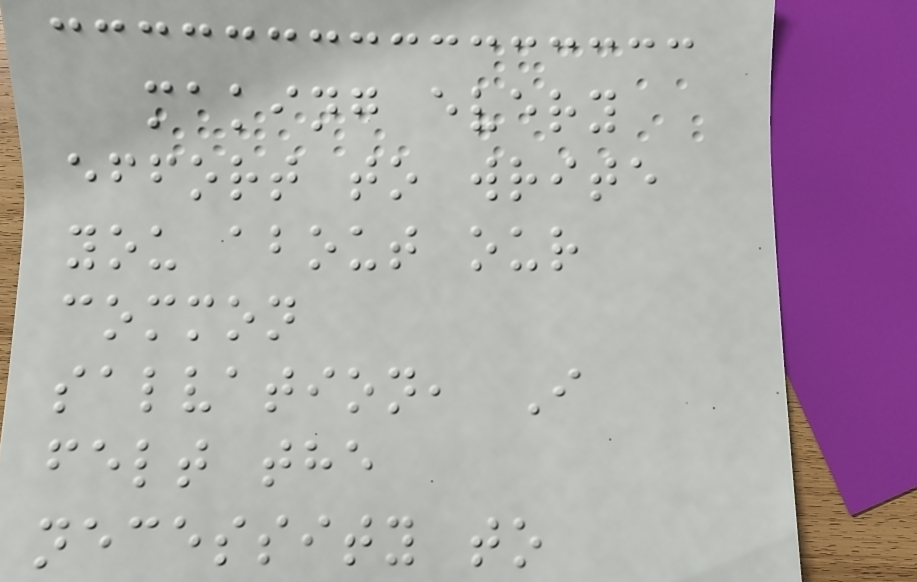making every
effort to write
you about our
common
salvation, I
felt the
necessity to
